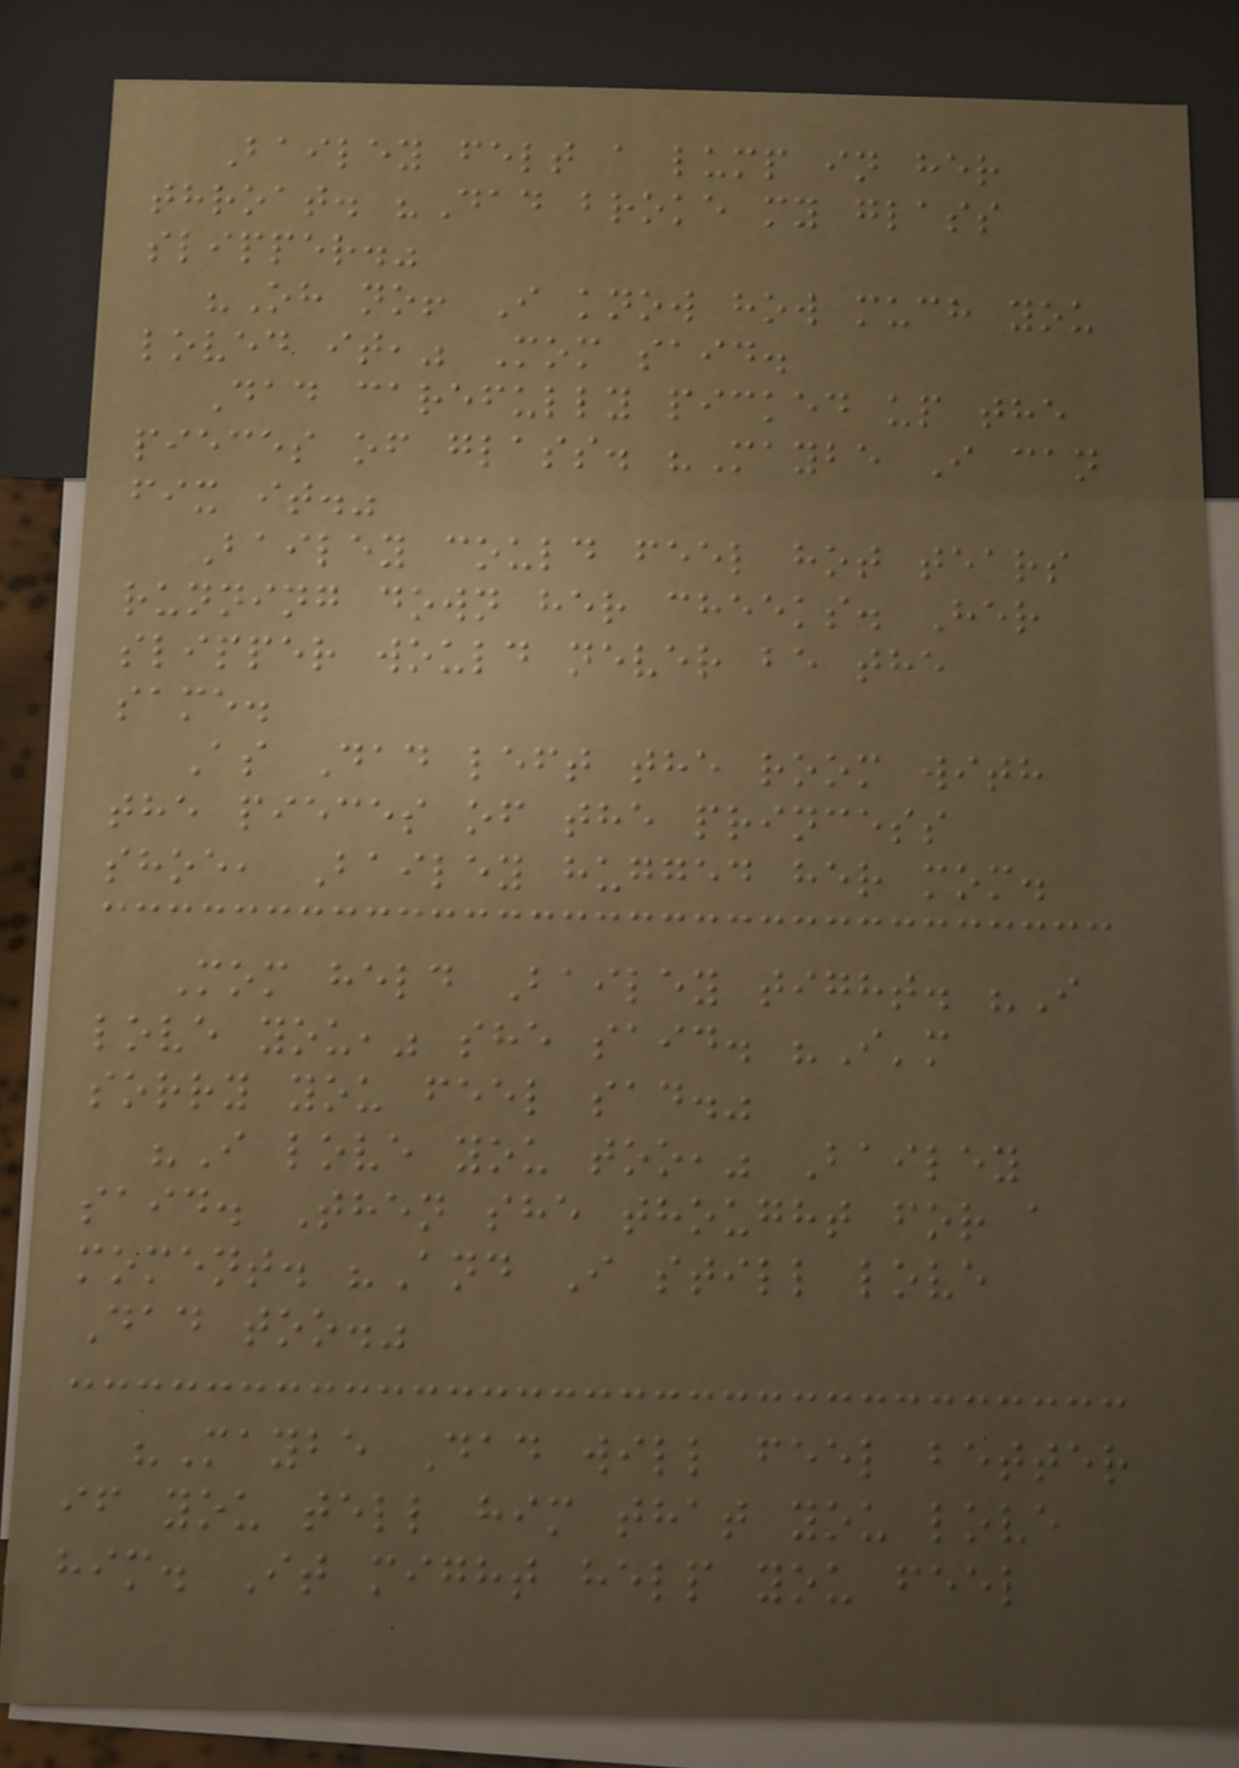Bailey felt a lump in her
throat. "Dad broke my glass
slipper."
"Oh no! I know how much you
loved it," Mom said.
Dad carefully picked up the
pieces of glass. "Maybe I can
fix it."
Bailey could feel hot tears
running down her cheeks. Her
slipper would never be the
same.
As Dad left the room with
the pieces of the princess
shoe, Bailey hugged her mom.
Mom held Bailey tight. "I
love you," she said. "I'm
sorry you feel sad."
"I love you too," Bailey
said. Then she thought for a
moment. "And I still love
Dad too."
"Maybe Dad will feel better
if you tell him that you love
him. It might help you feel
